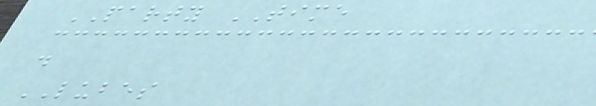PARTY TIME
d
LUBES
